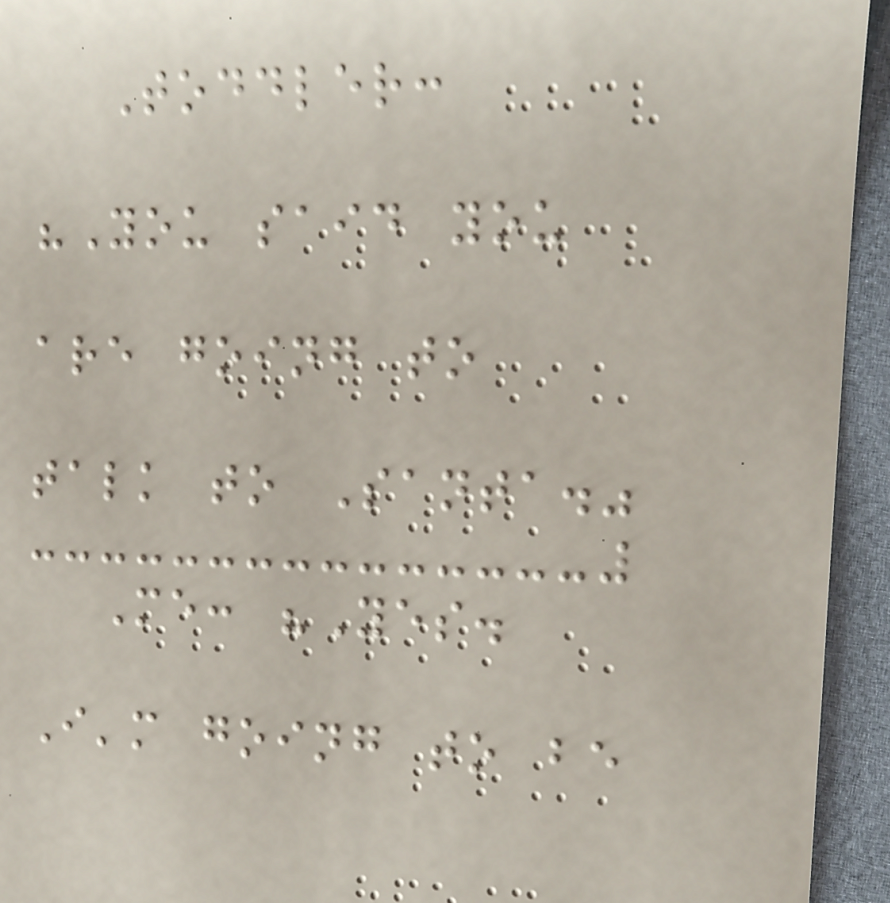Toddler:
"You said you
are going to
talk to Santa."
Me: "Yes.
I'm going to be
